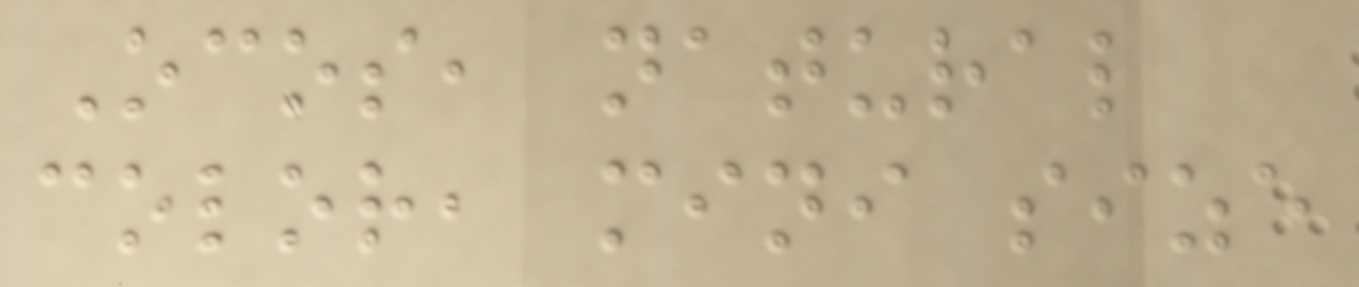Ocos, natural
color, mini size
